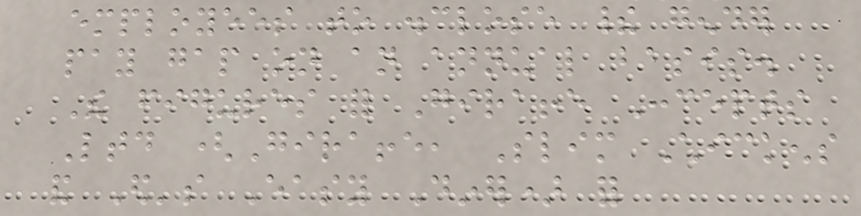employees to disclose their gender
pay gap on an annual basis.
The figures for Giraffe Concepts
Ltd (Giraffe, Slim Chickens
and Ed's Easy Diner) for
